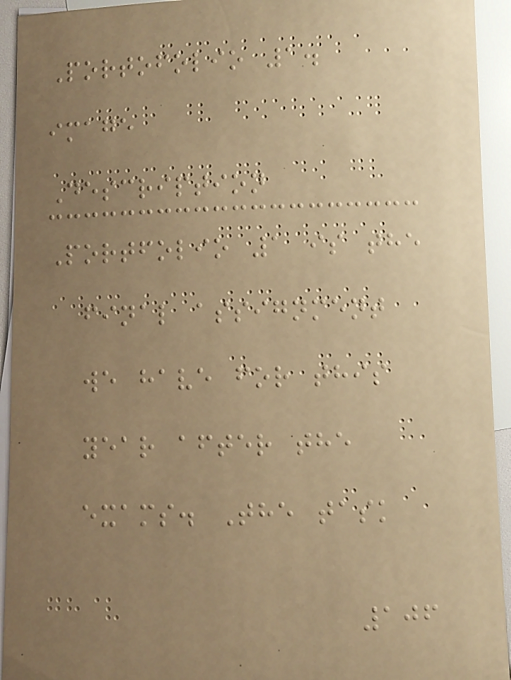Portofolio 1.
image
Description
Portfolio 1 is the
final assignment
we have for this
year after the
exams. The task
106
